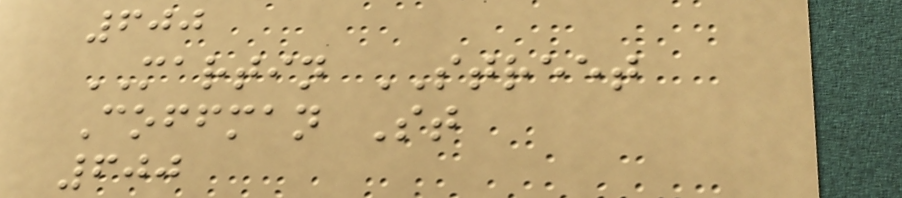600
MARTIN STREET
Coffman St
600
